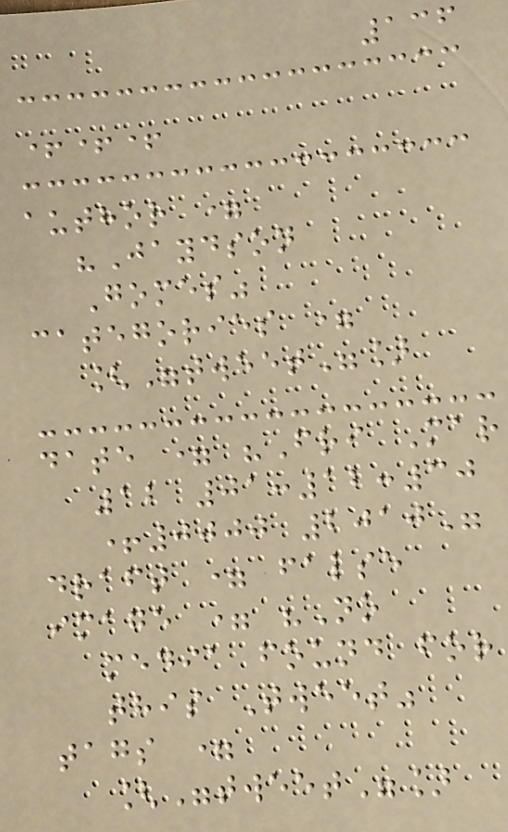136
+++
author =
"Jaydson
Gomes"
categories =
["tweet"]
date = "Fri Mar
12 01:12:30
+0000 2010"
draft = false
image = "No
media found for
this Tweet"
tags =
["tweet"]
